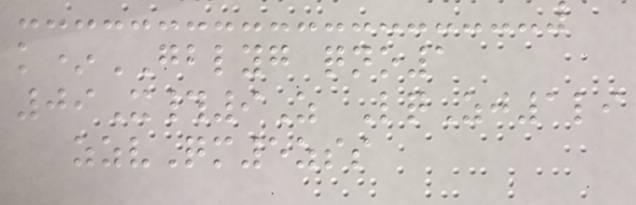k*GBLYG qno1
09X#9Z LqZj1li
zzvQm5zss
